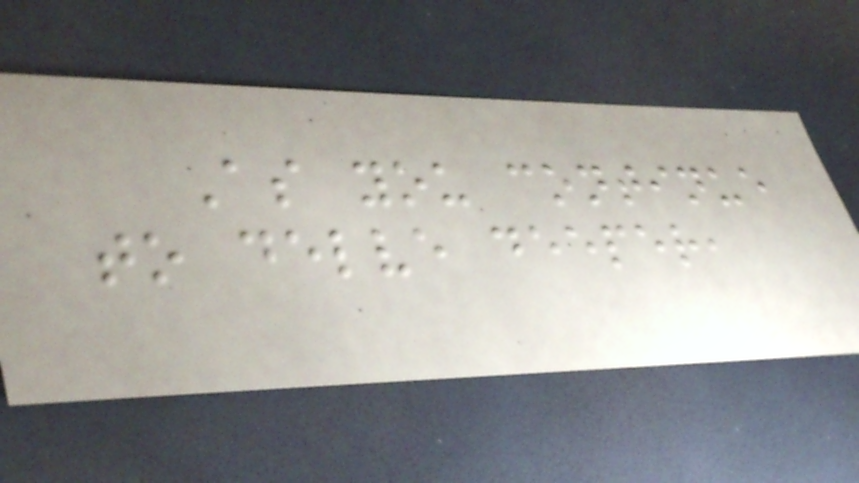As you continue
to delve deeper,
